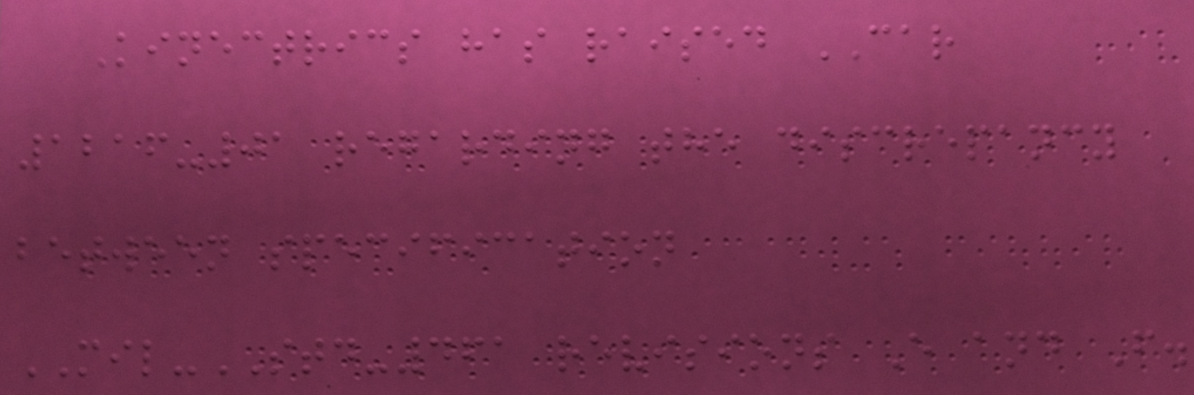Kinectrics has raised CAR
1216-01 regarding the discrepancy
between specification
MIL-STD-461 revisions E and F.
